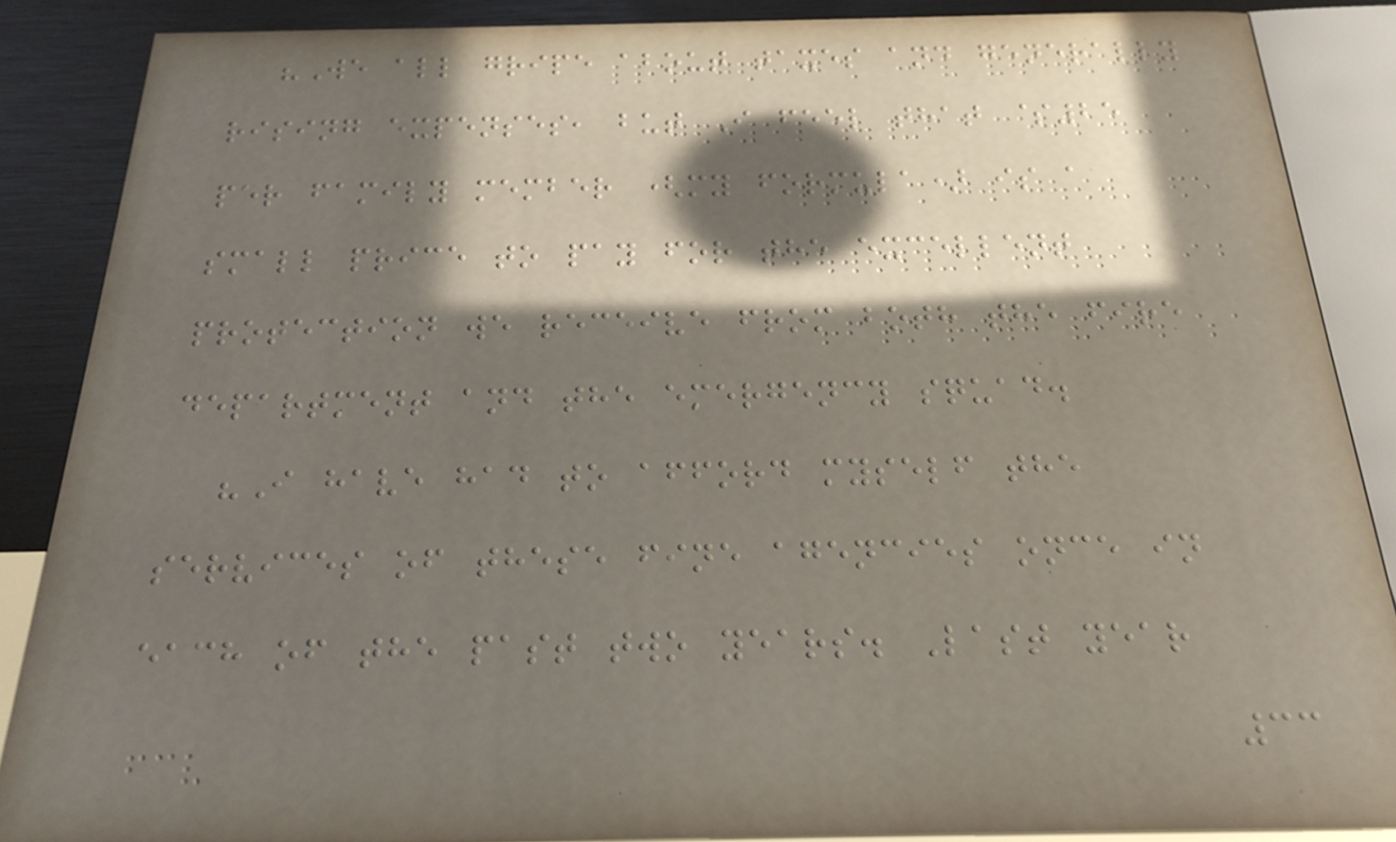"We all gripe about taxes and generally
rising expenses, but I feel that $25
per family member (my formula) is a
small price to pay for the excellent
protection we receive from both the fire
department and the emergency squad.
"I have had to afford myself the
services of these fine agencies once in
each of the past two years. Last year
33
